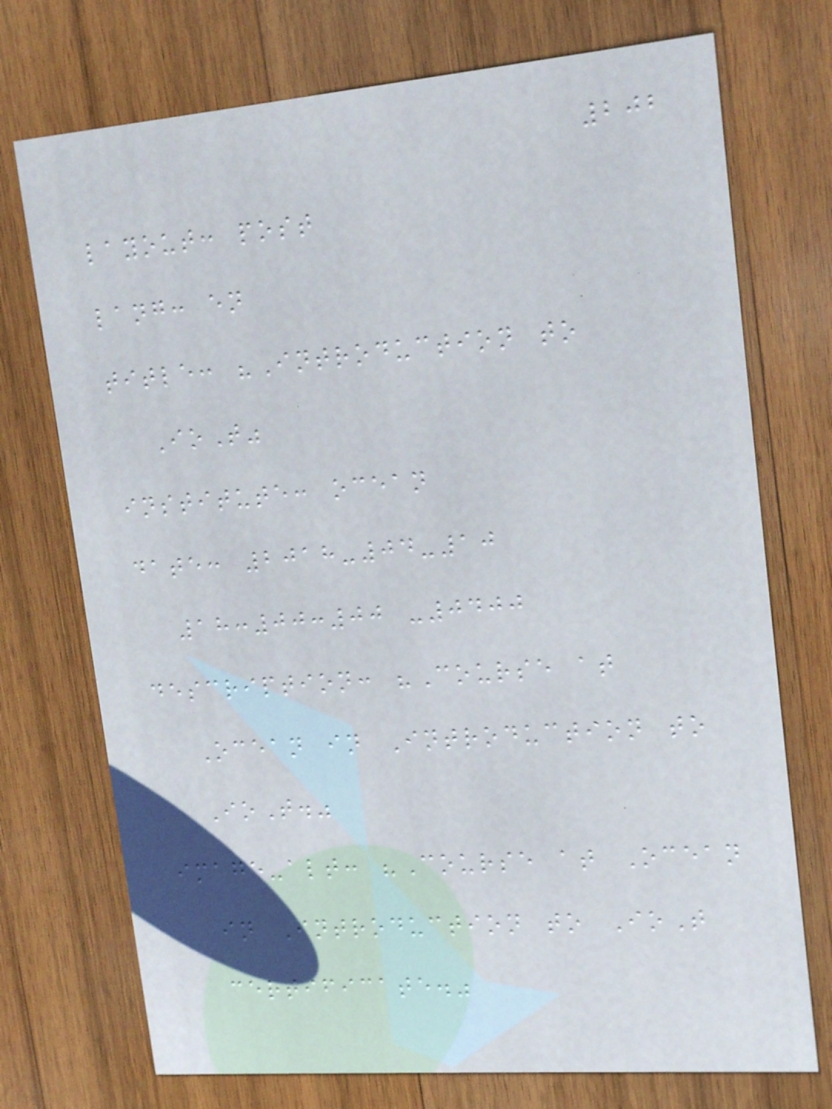202
layout: post
lang: en
title: "Introduction to
IoT"
institute: ocean
date: 2018-04-10
18:00:00 -0400
description: "Course at
Ocean in Introduction to
IoT."
image-alt: "Course at Ocean
in Introduction to IoT
certificate."
